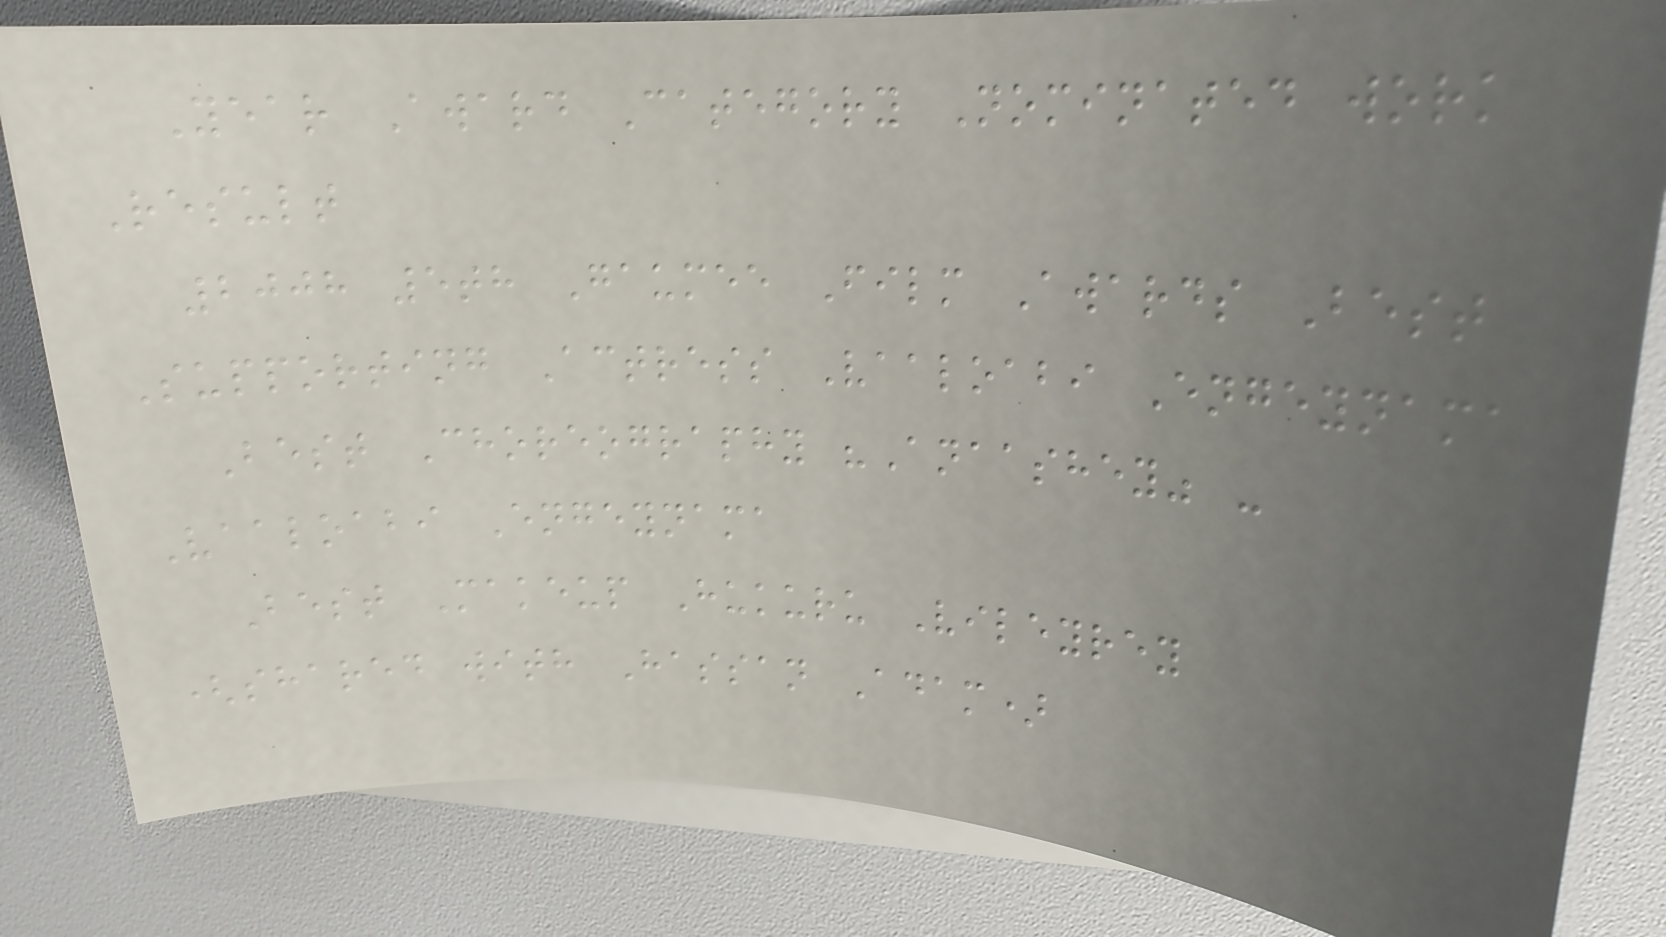Year Award Category Nominated work
Result
2008 5th Gaumee Film Awards Best
Supporting Actress Vaaloabi Engeynama
Best Choreography "Anaashey" -
Vaaloabi Engeynama
Best Makeup Hukuru Vileyrey
(shared with Hassan Adam)
